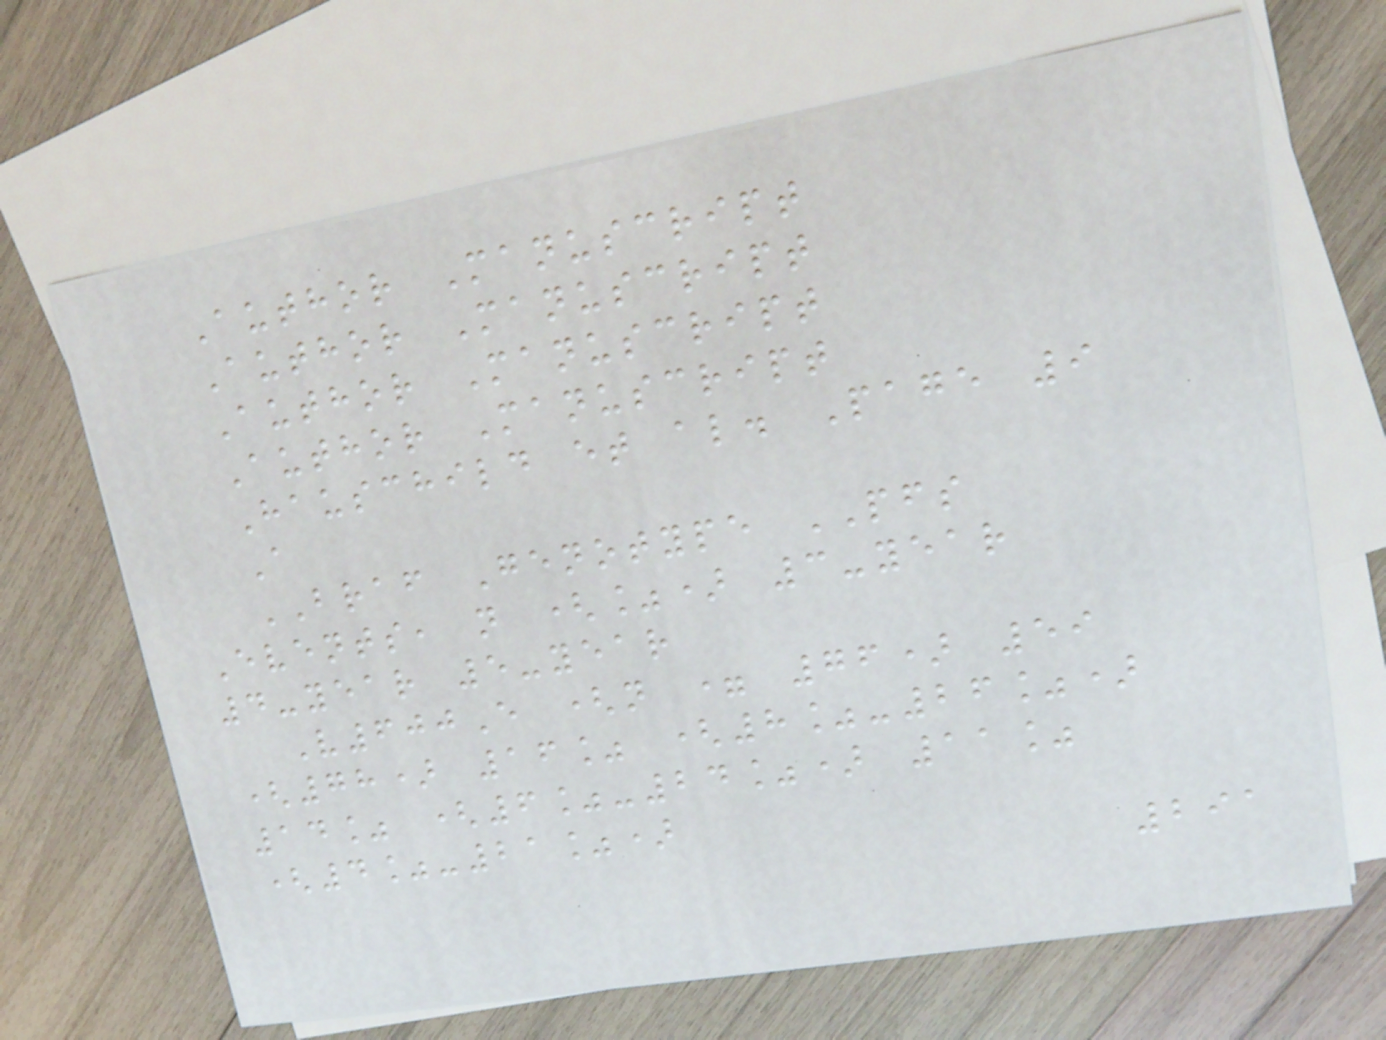Author Manuscript
Author Manuscript
Author Manuscript
Author Manuscript
Hauschild et al. Page 9
A
BRAF Genotype PFS
Events, n (%) 3-year
4-year 5-year
V600E (n = 76) 59
(78) 16% (8%-26%)
14% (6%-24%) 11%
(4%-21%)
291
